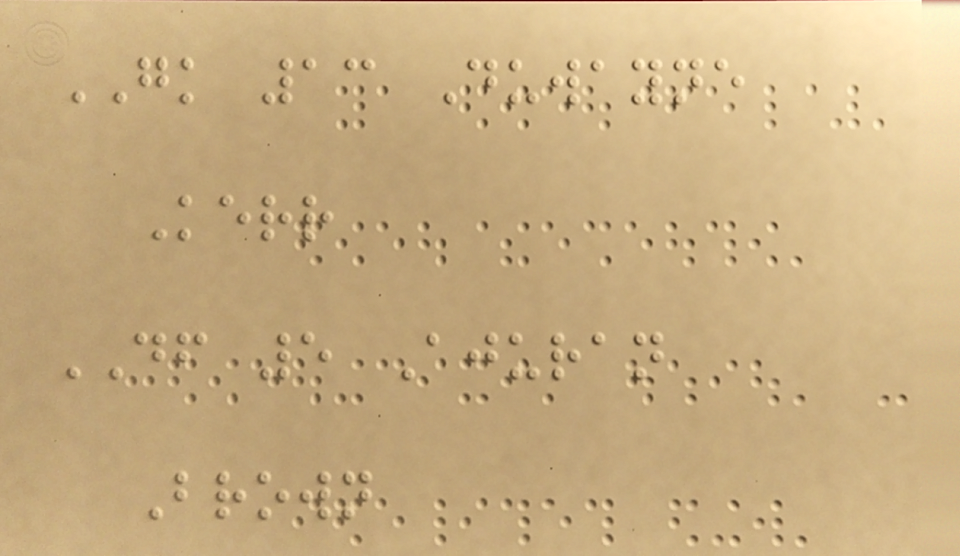GK 13 Duwayne
Kerr
DF 5 Ajuran
Brown
